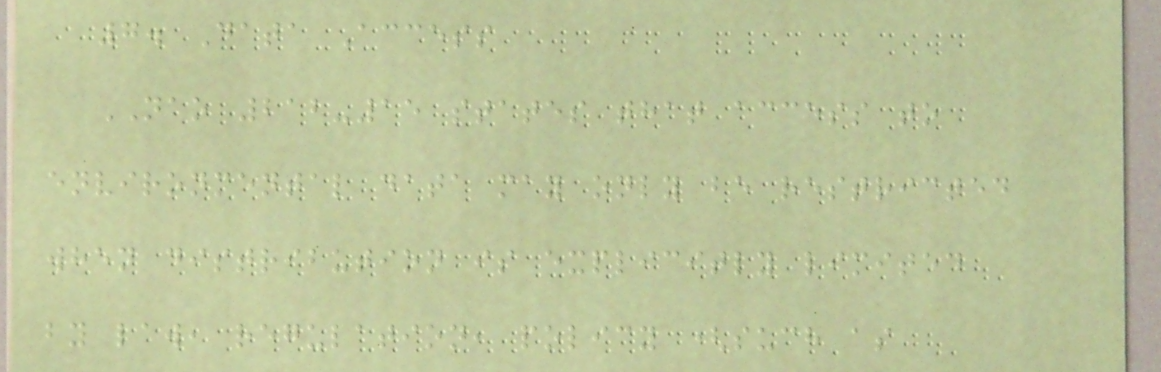7. Data Access
NAO 212-15 states that access to
environmental data may only be restricted
when distribution is explicitly limited
by law, regulation, policy (such as
